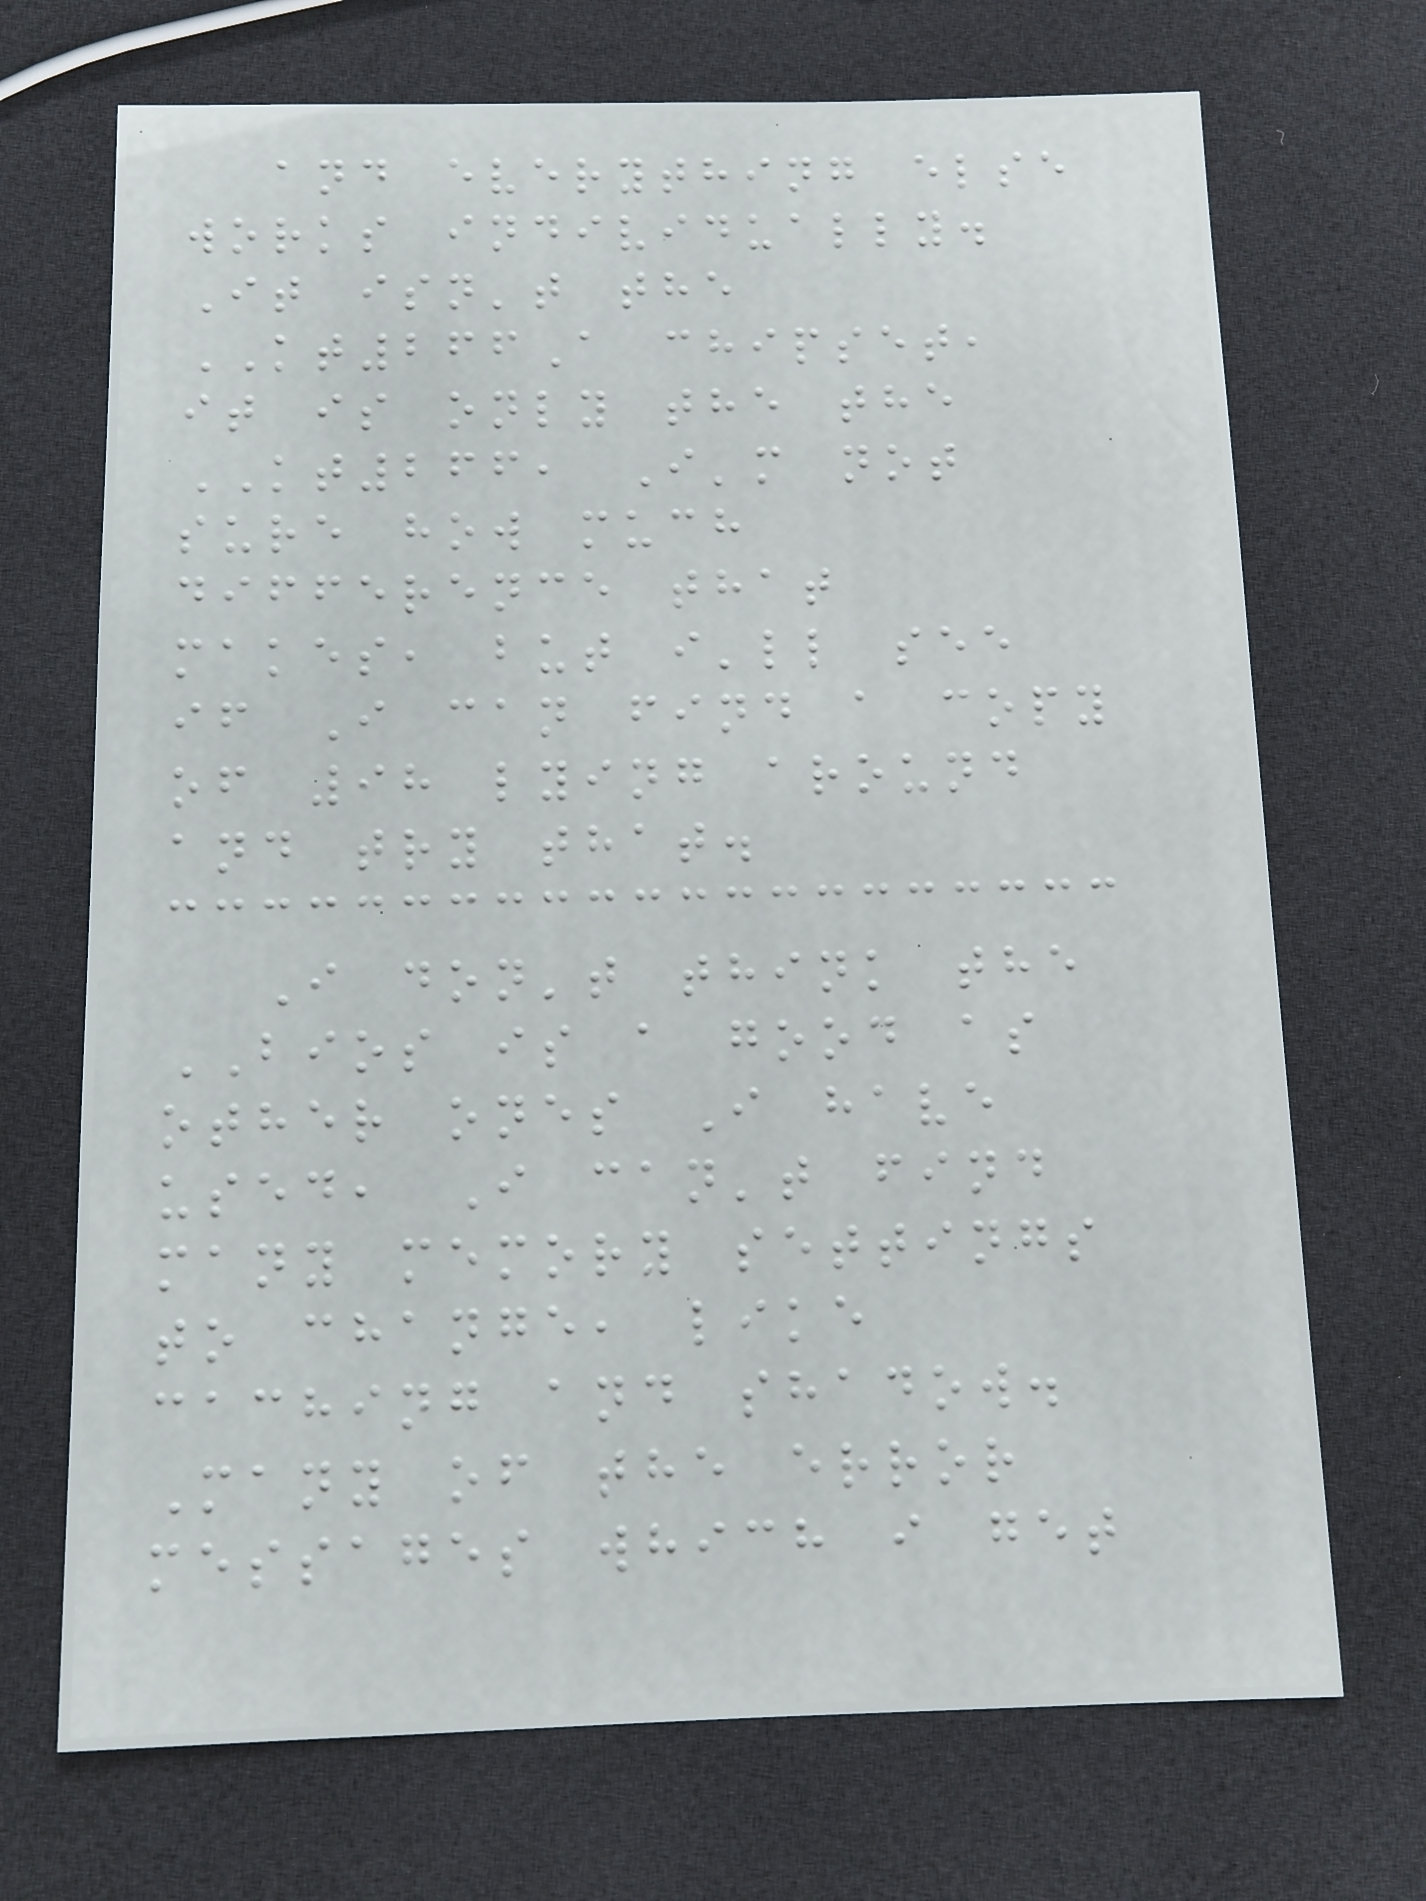and everything else
works individually.
It isn't the
KT266A chipset,
it is only the the
KT266, I'm not
sure how much
difference that
makes, but i'll see
if I can find a copy
of 98 lying around
and try that.
I don't think the
BIOS is a good as
other ones I have
used, I can't find
many memory settings
to change, like
caching and shadow.
Many of the error
messages which i get
